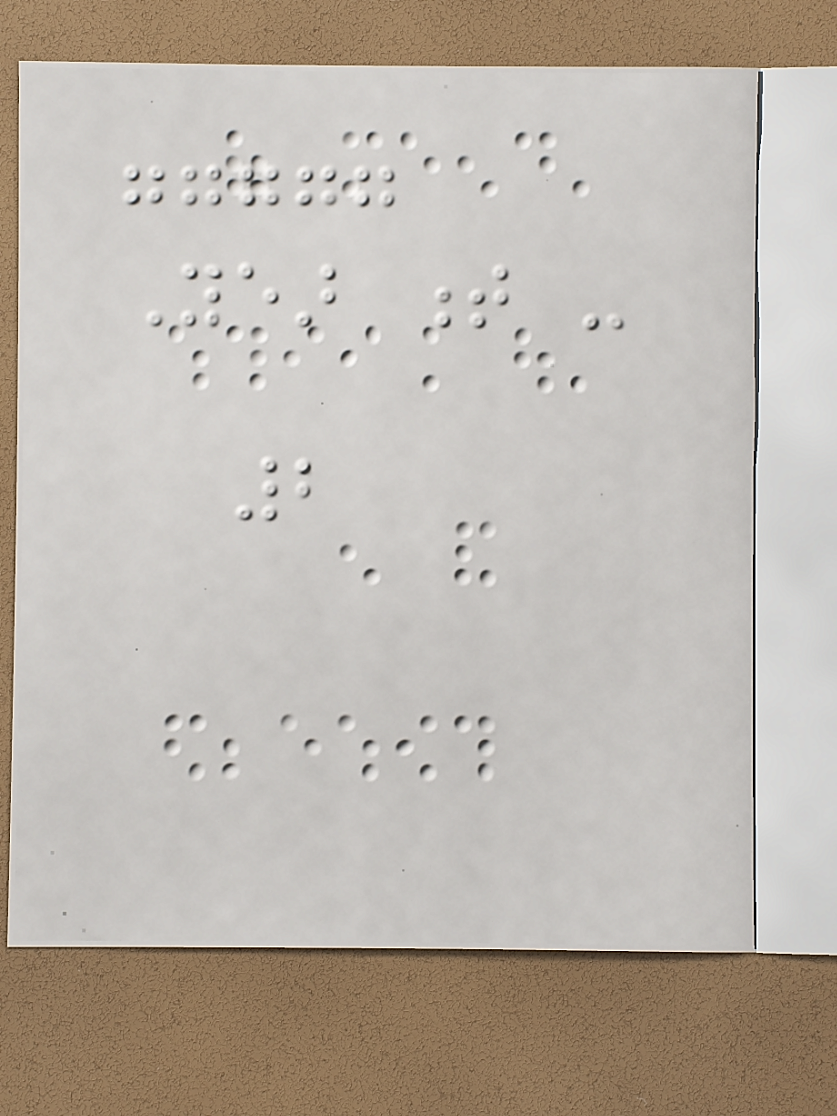Year t -
2
